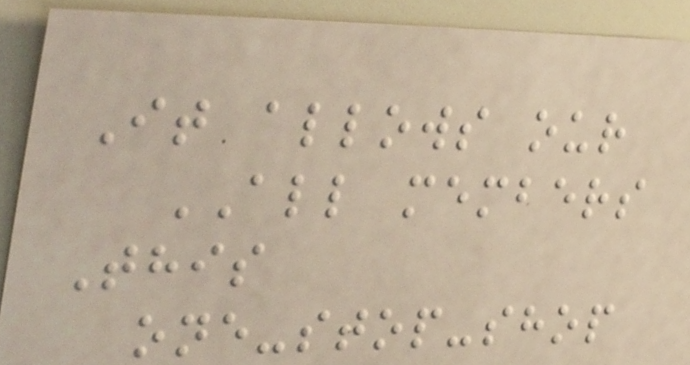It allows our
ALL members
This
one-stop-shop
